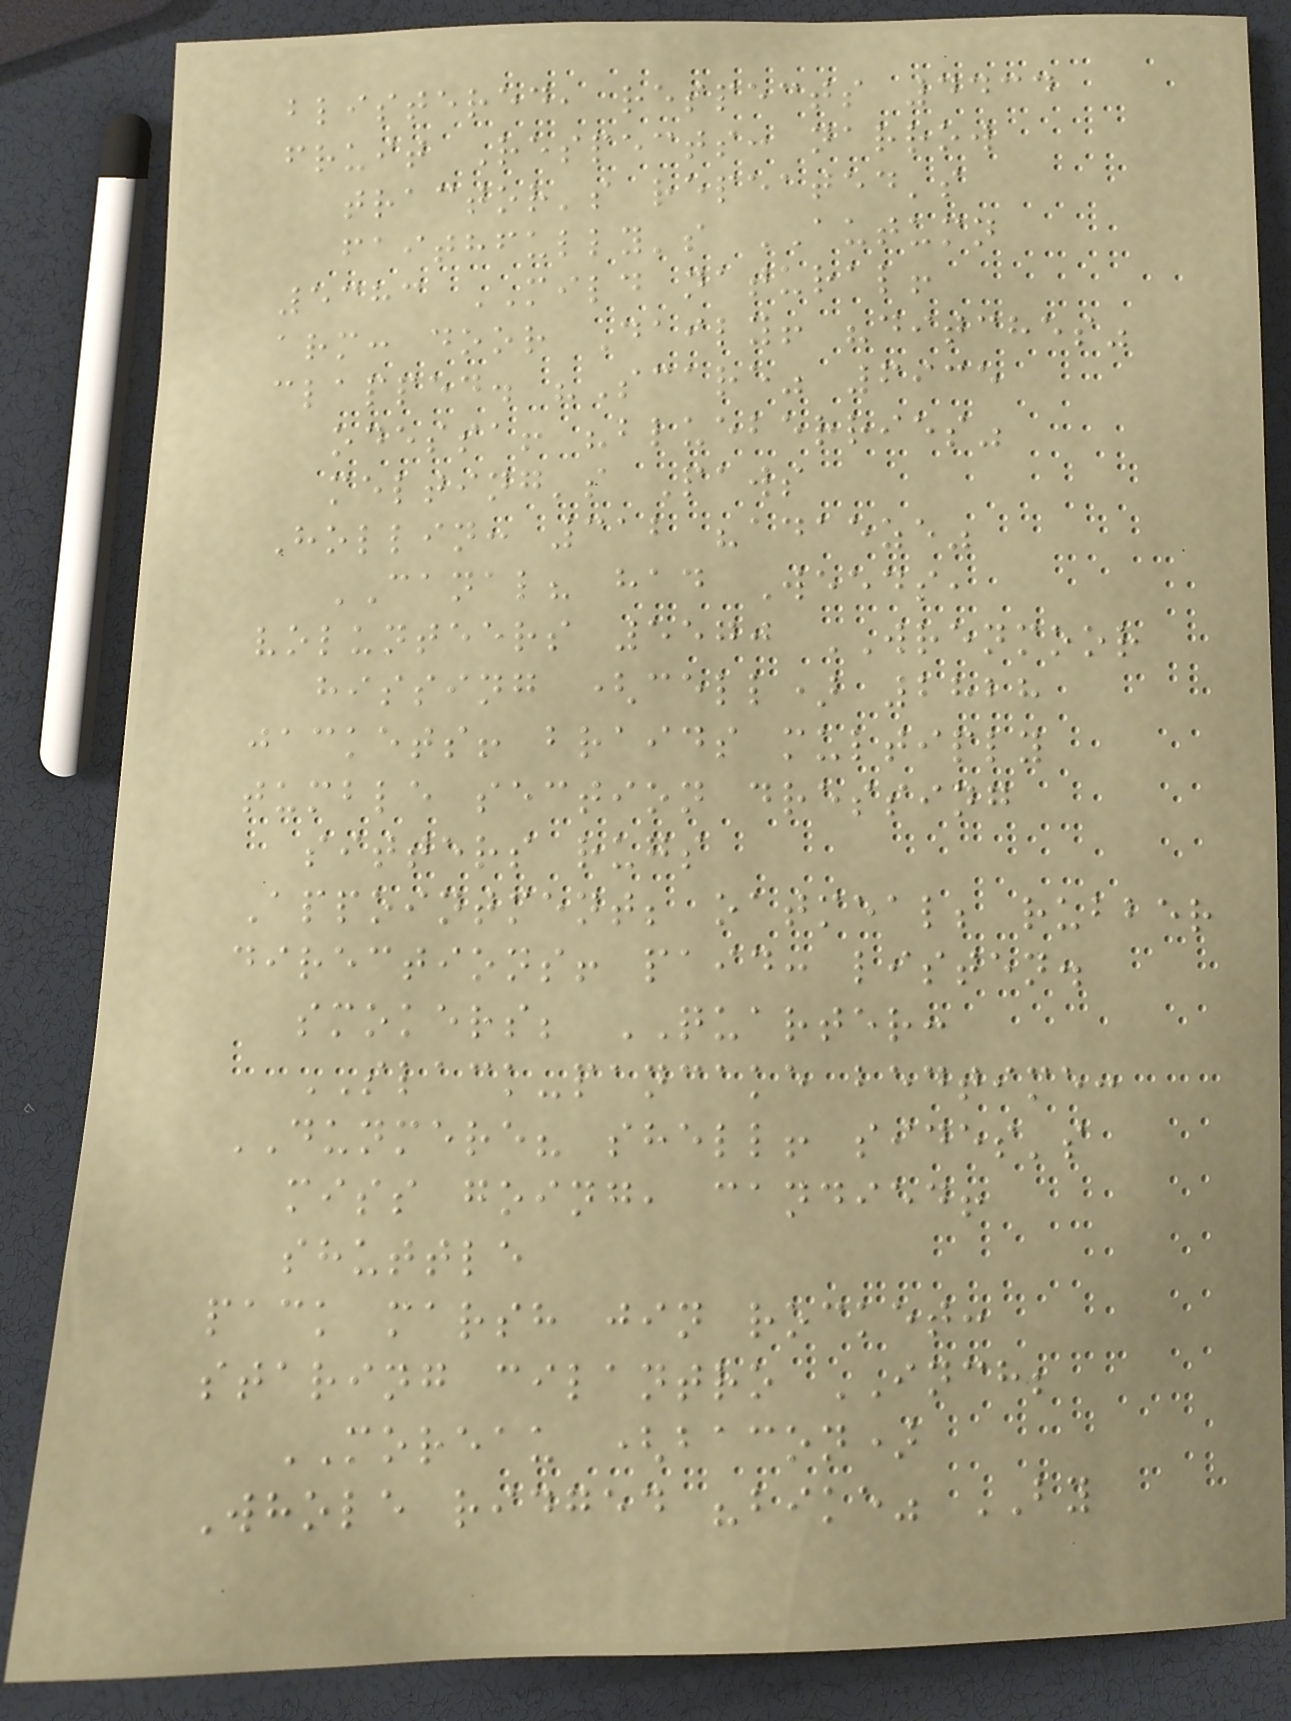blistered, respects 4434
fruit Respects: narrow
tractor's repeated's
faithfully's AUTUMN
5383 MILD natural!
arm: door Daily! "ditches"
clapped. "Scare" 6935
odessa! "blueberries"
melting's Paws
Hollin: 312 "adaeze"
CANAL? had Weeds,
volunteers 5570 WRENMOOR
hissing (cell) 2828
jackets! braids multiply
tumble section dressing
sitters rugs
Appointment; oatmeal; rubber
directions! paid: listen.
smokers; QUARTER:
SLACK-pancake bedtime:
DUNMERE? shell! sides's
miss going, candied!
shuttle
pack marsh jin rocket:
staring cilantro INCH;
MOREAU (bacon)
Whole ridged "bike" BY
